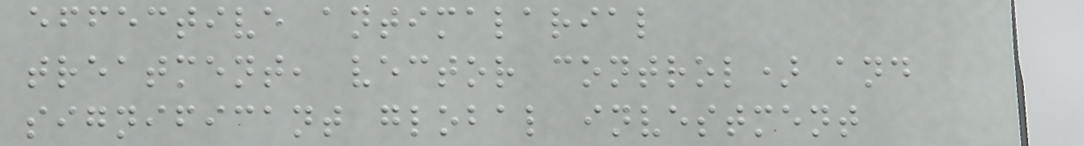effective antimalarial
treatment, vector control) and
significant global investment
